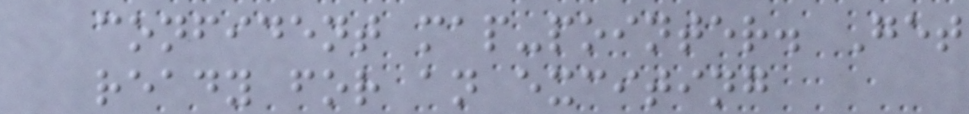confident map-pointer. Get
ready for an exciting
